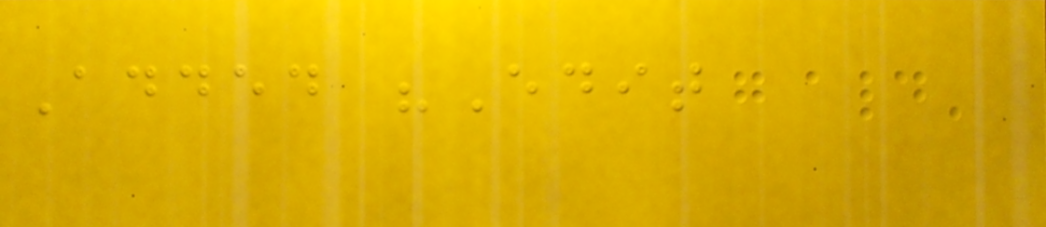Added "Edit
